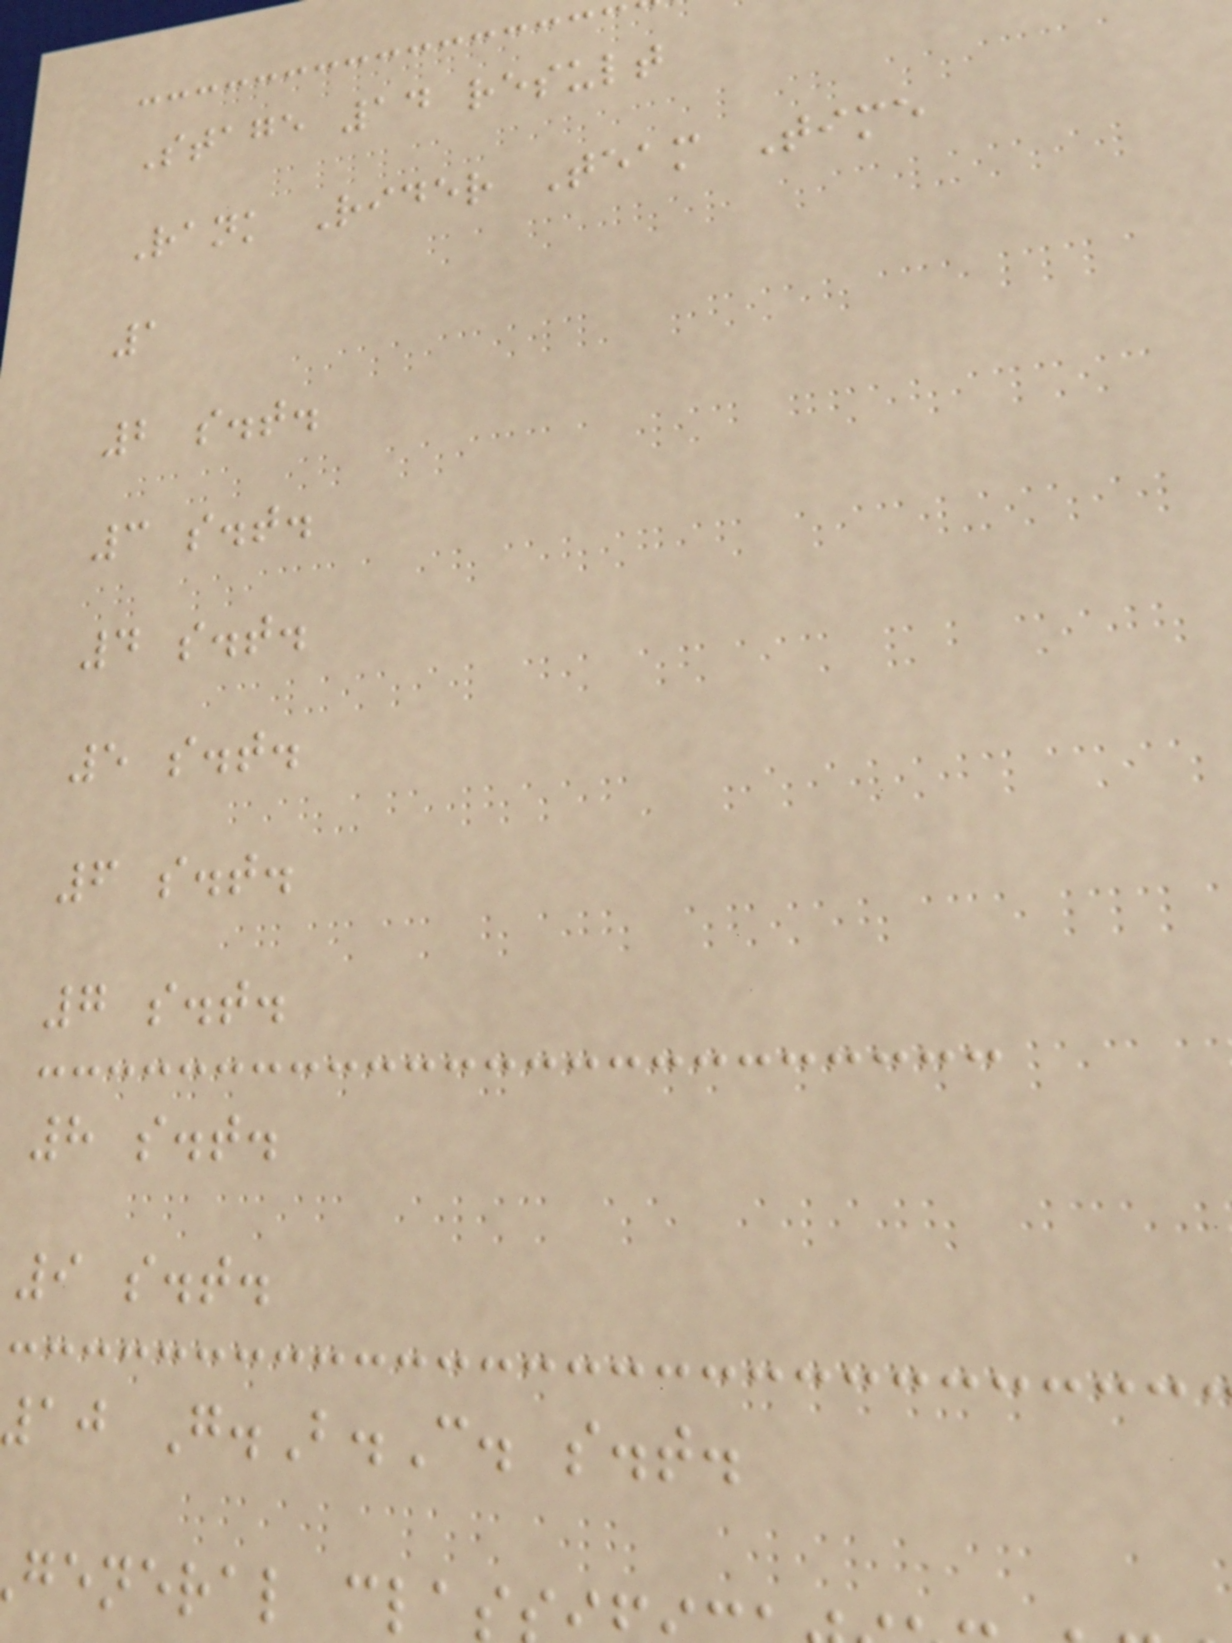Stage 14 result
Rank Rider Team Time
1
2 s.t.
3 s.t.
4 s.t.
5 s.t.
6 s.t.
7 s.t.
8 s.t.
9 s.t.
aj G.B.C. s.t.
general cla
